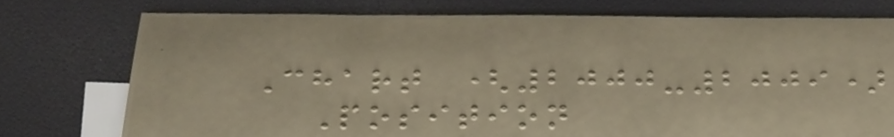Chart (2000-2009)
Position
